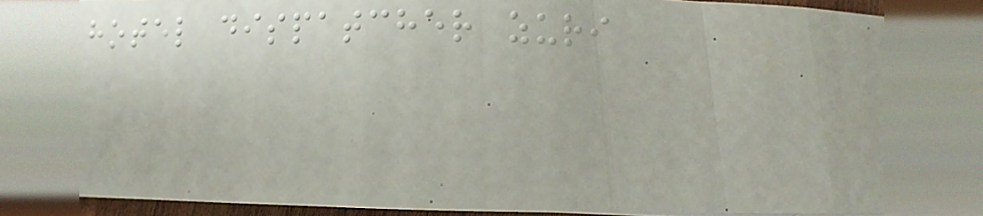hotel dispatcher zuri
